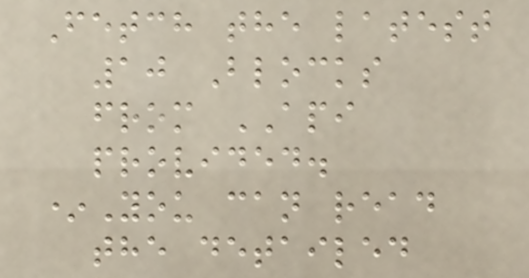Fetch the latest
10 Blocks
from API
provided.
*You can read
the detailed
